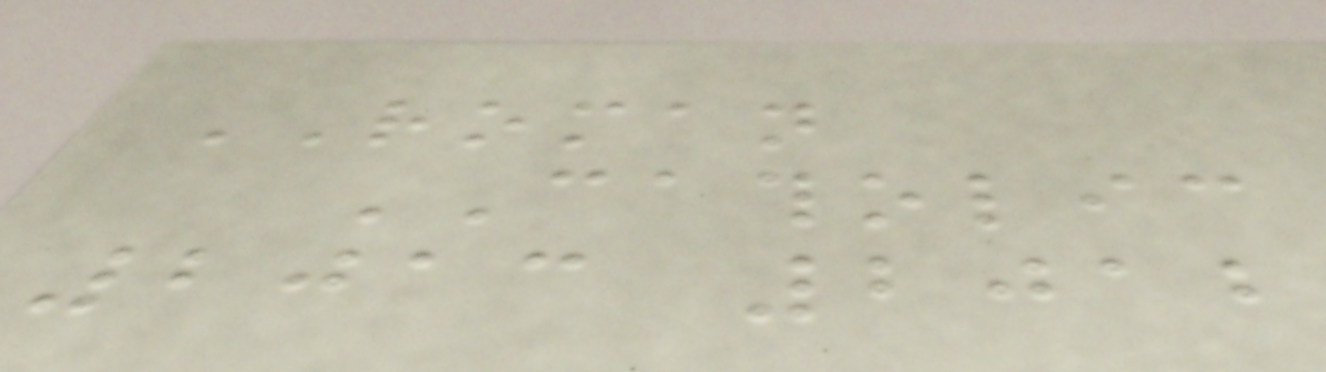ROMAN
CATHOLIC
2013 2012
